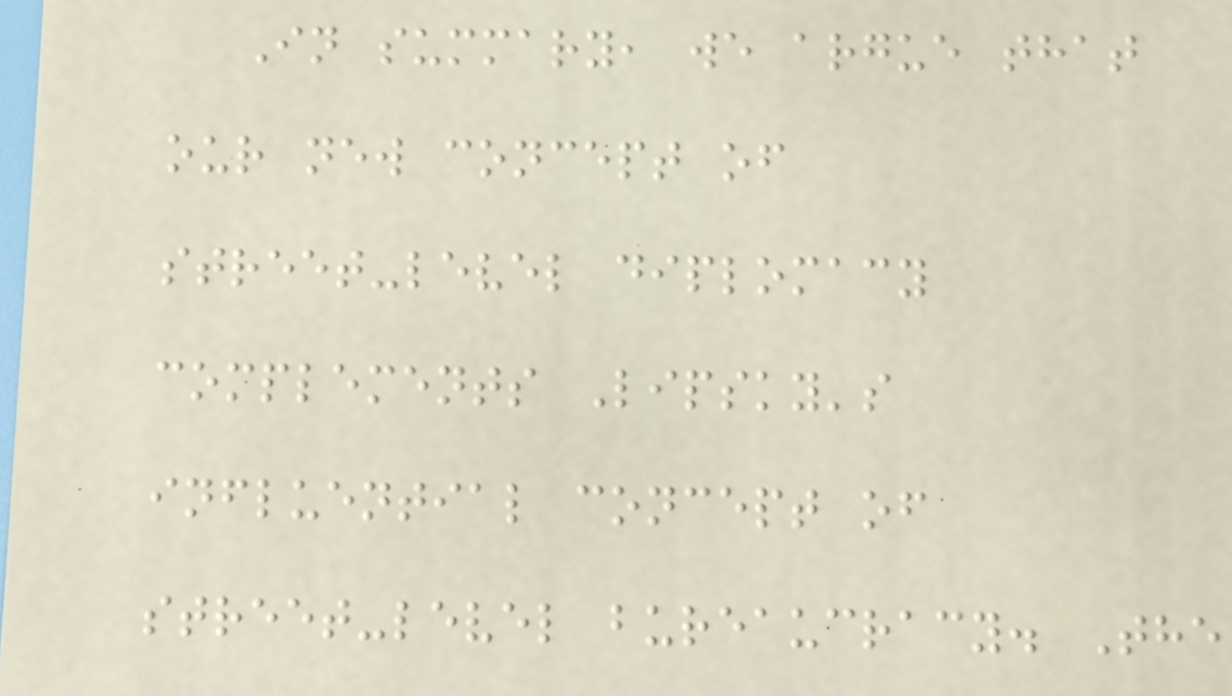In summary, we argue that
our new concept of
street-level diplomacy
complements Lipsky's
influential concept of
street-level bureaucracy. The
